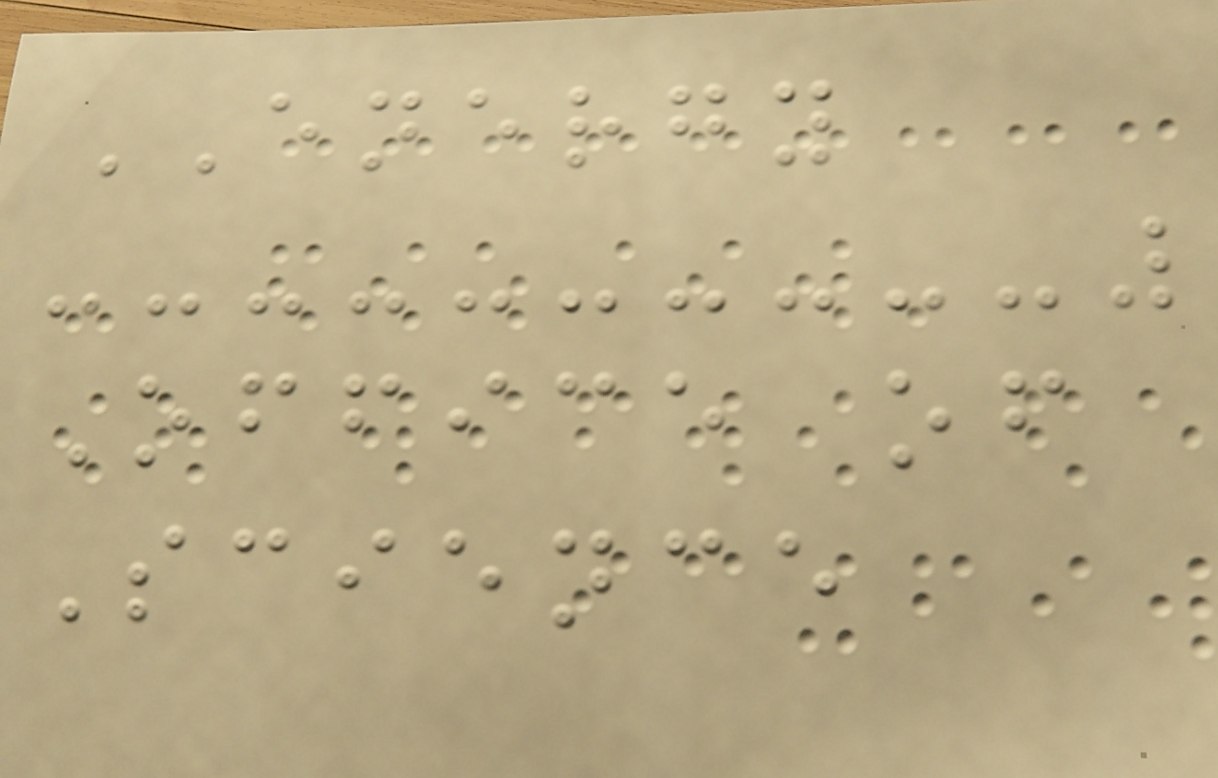ENERGY
Office of
Science
